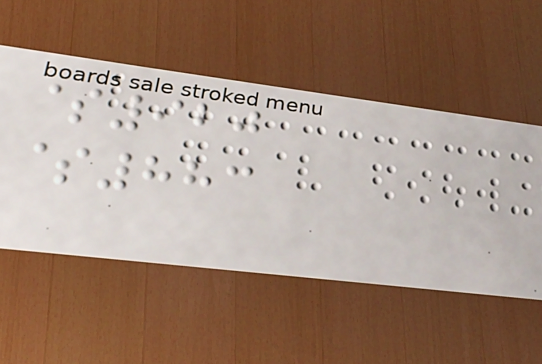$920
$883
